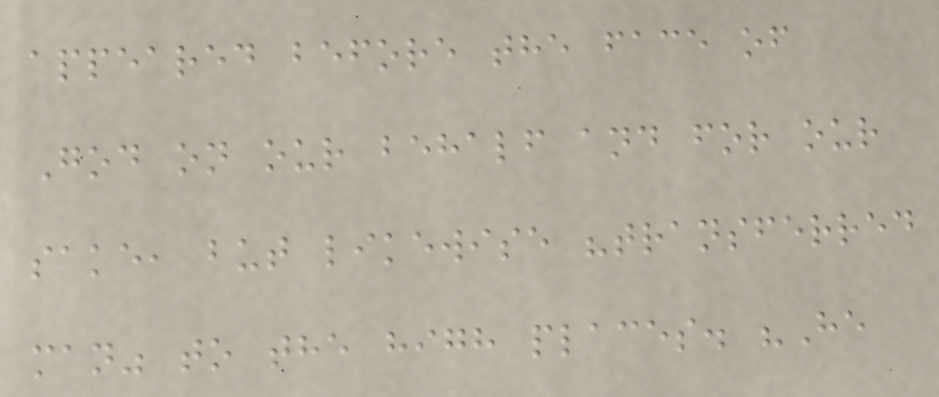appeared before the face of
God on our behalf and for our
sake, but likewise "transferred
man" to the high places. "He
